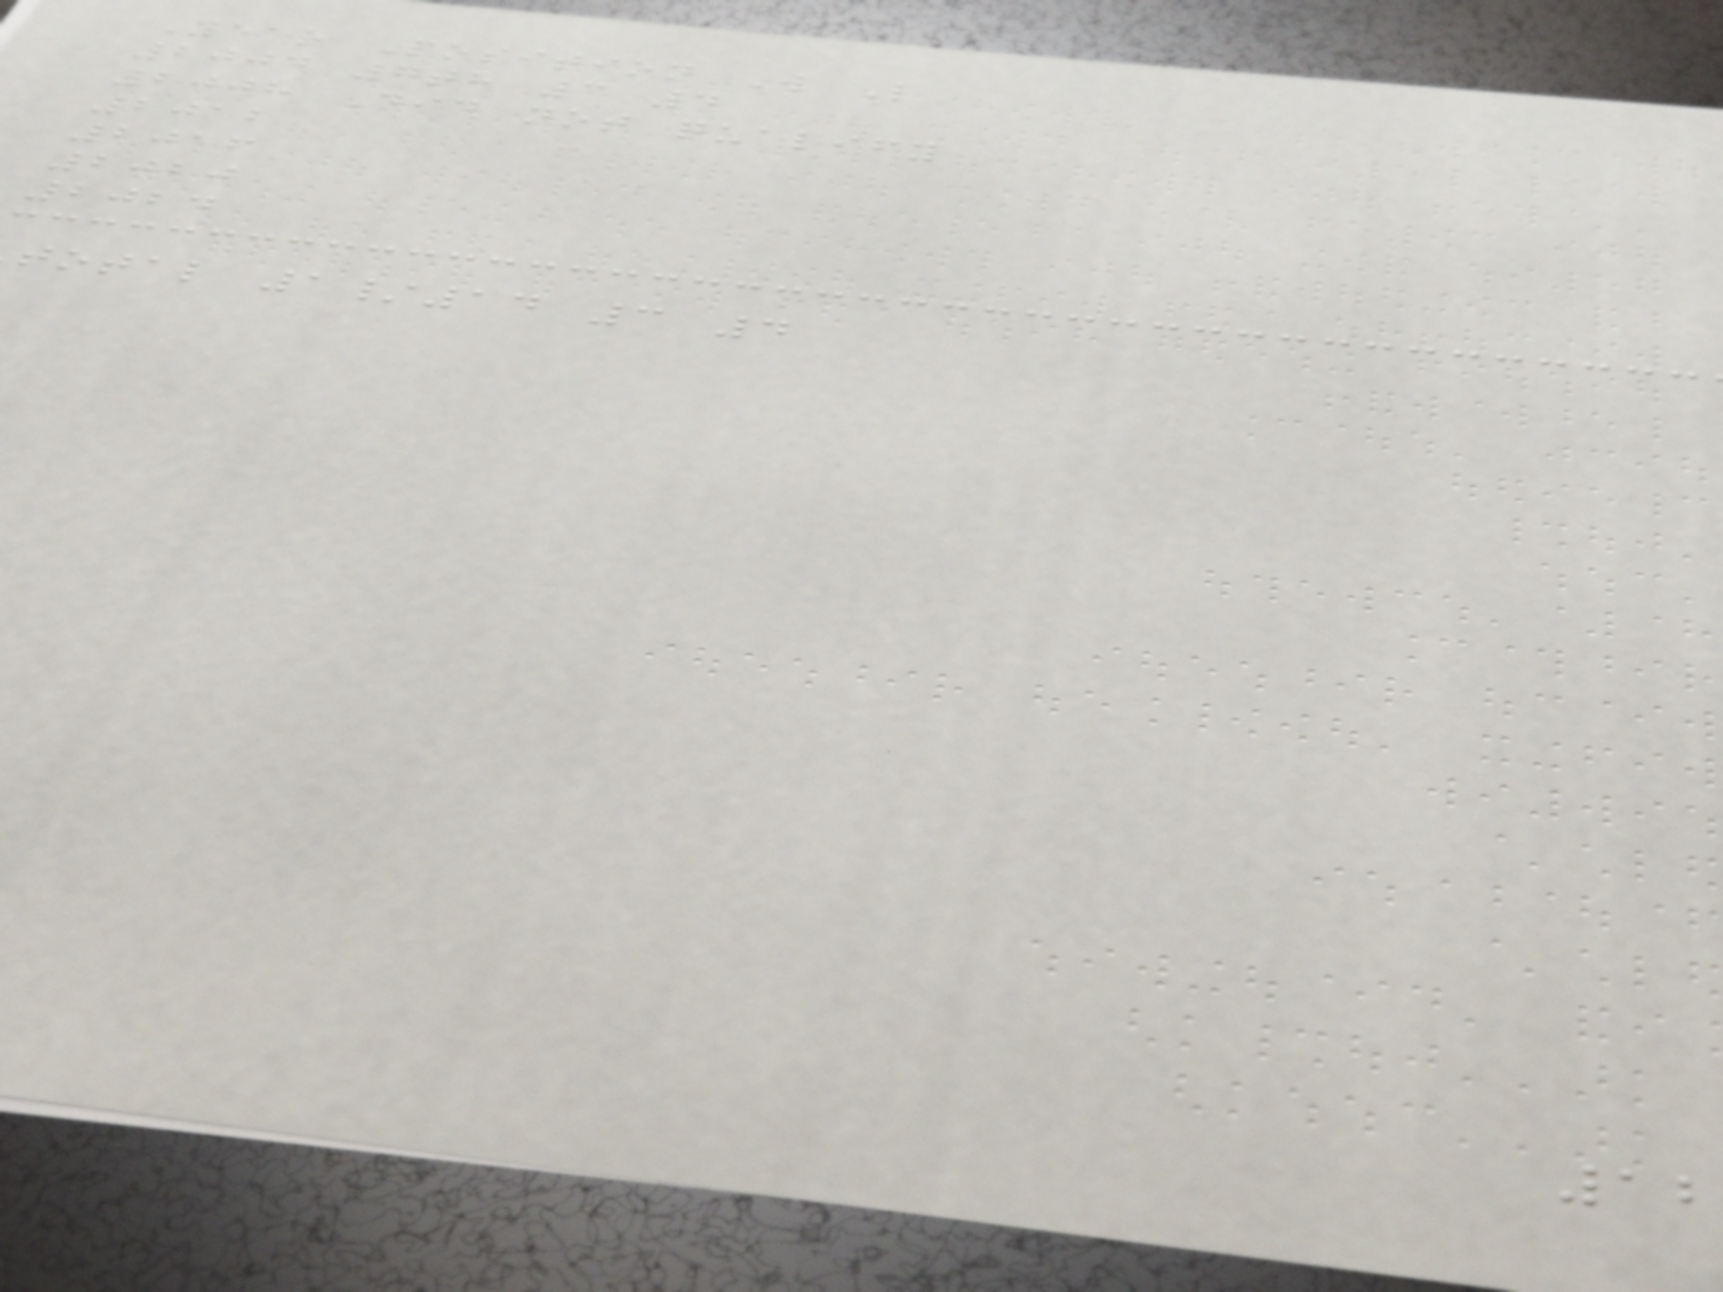Year Position W L
2004 7th 3 4
2008 Did not qualify
2012
2016
2020
2024
total 1/14 3 4
